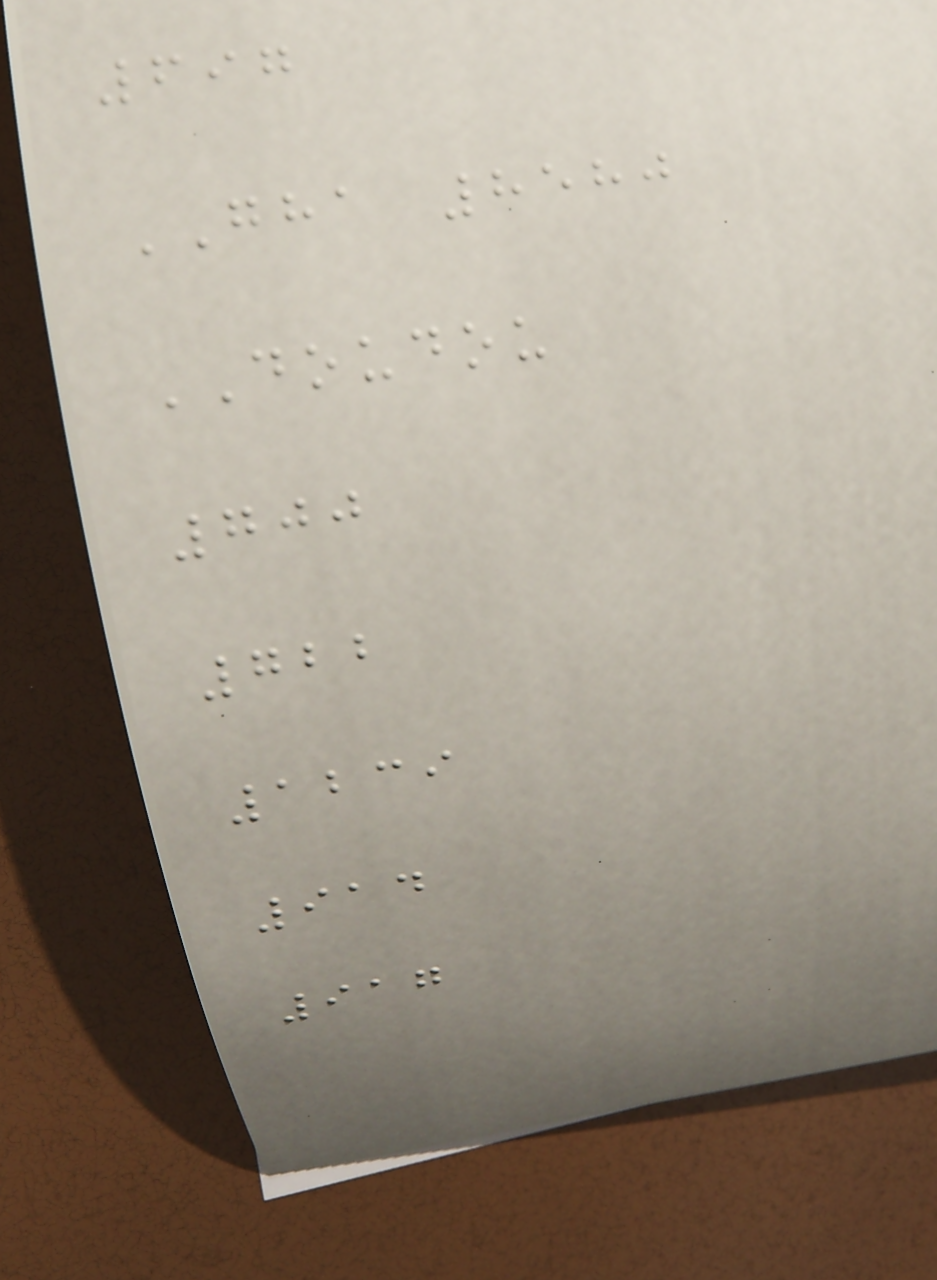697
GHA 8580
DOUDOU
700
722
1239
914
917
